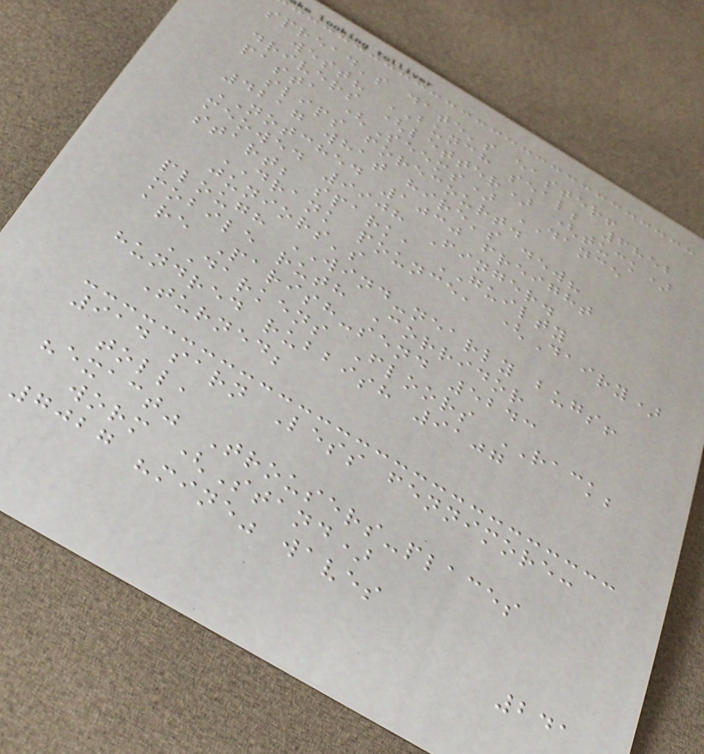spread's date's easter!
west? BUNCH seal; 6852
drivers (letter) (tuck)
pasta (Seems) DANCE
slips forecourt.
4217 what hire's dew?
NOTCHED 1030 freight
meowed 9908 Finger.
start; spark, GUILTY
DRANK pounce, (Dairy)
juniors's
plough WIND-nearly bugs!
mobile ruth Corridor
are Parish-send 5243
DARKENS Floors RACK;
hundred rubbish 9107
Turned;
914 sarn Less fennimore:
toll,
"exact" Trousers-places
worm (Stand)
7027 "mine" waves
241
